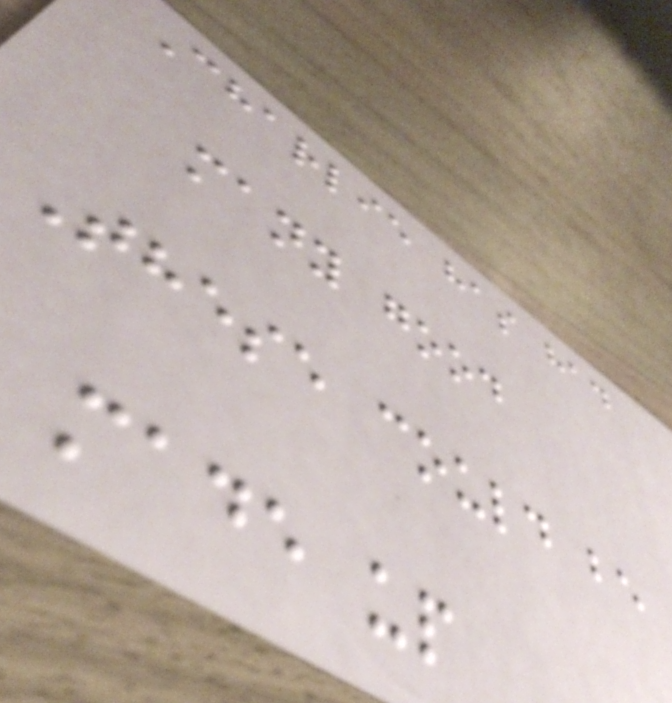Charlie has had
many good
These could be
made up
